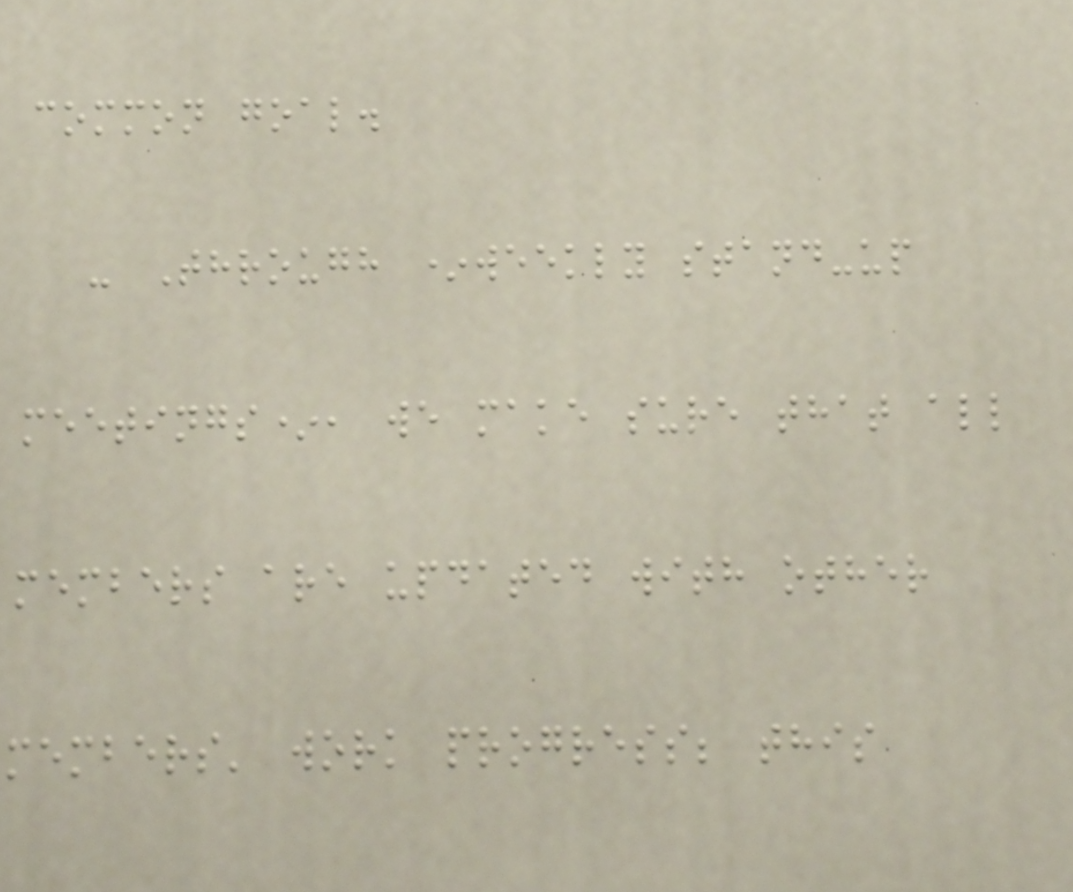common goal.
- Through *weekly stand-up
meetings*, we make sure that all
members are updated with other
members' work progress; this
